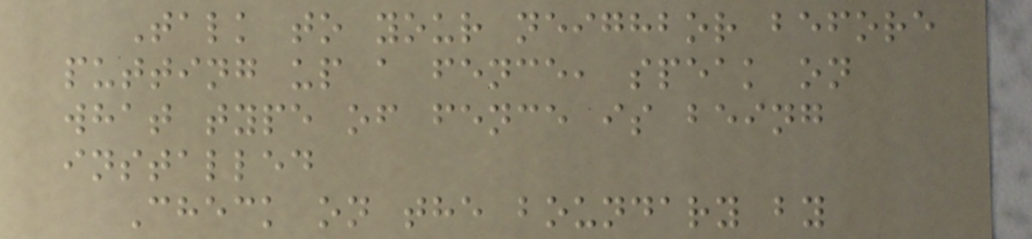Talk to your neighbor before
putting up a fence, speak on
what type of fence is being
installed
Check on the boundary by
